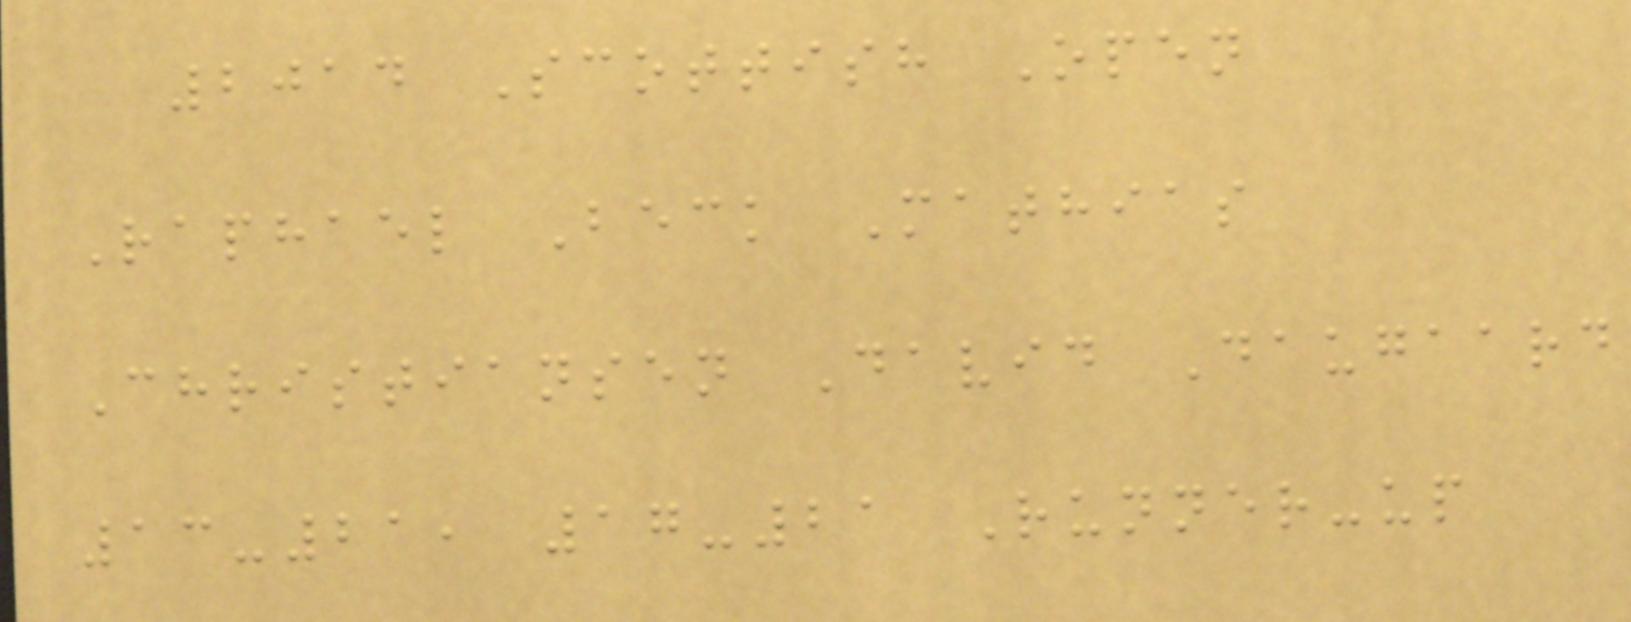2014 Scottish Open
Raphael Beck Mathias
Christiansen David Daugaard
13-21, 17-21 Runner-up
